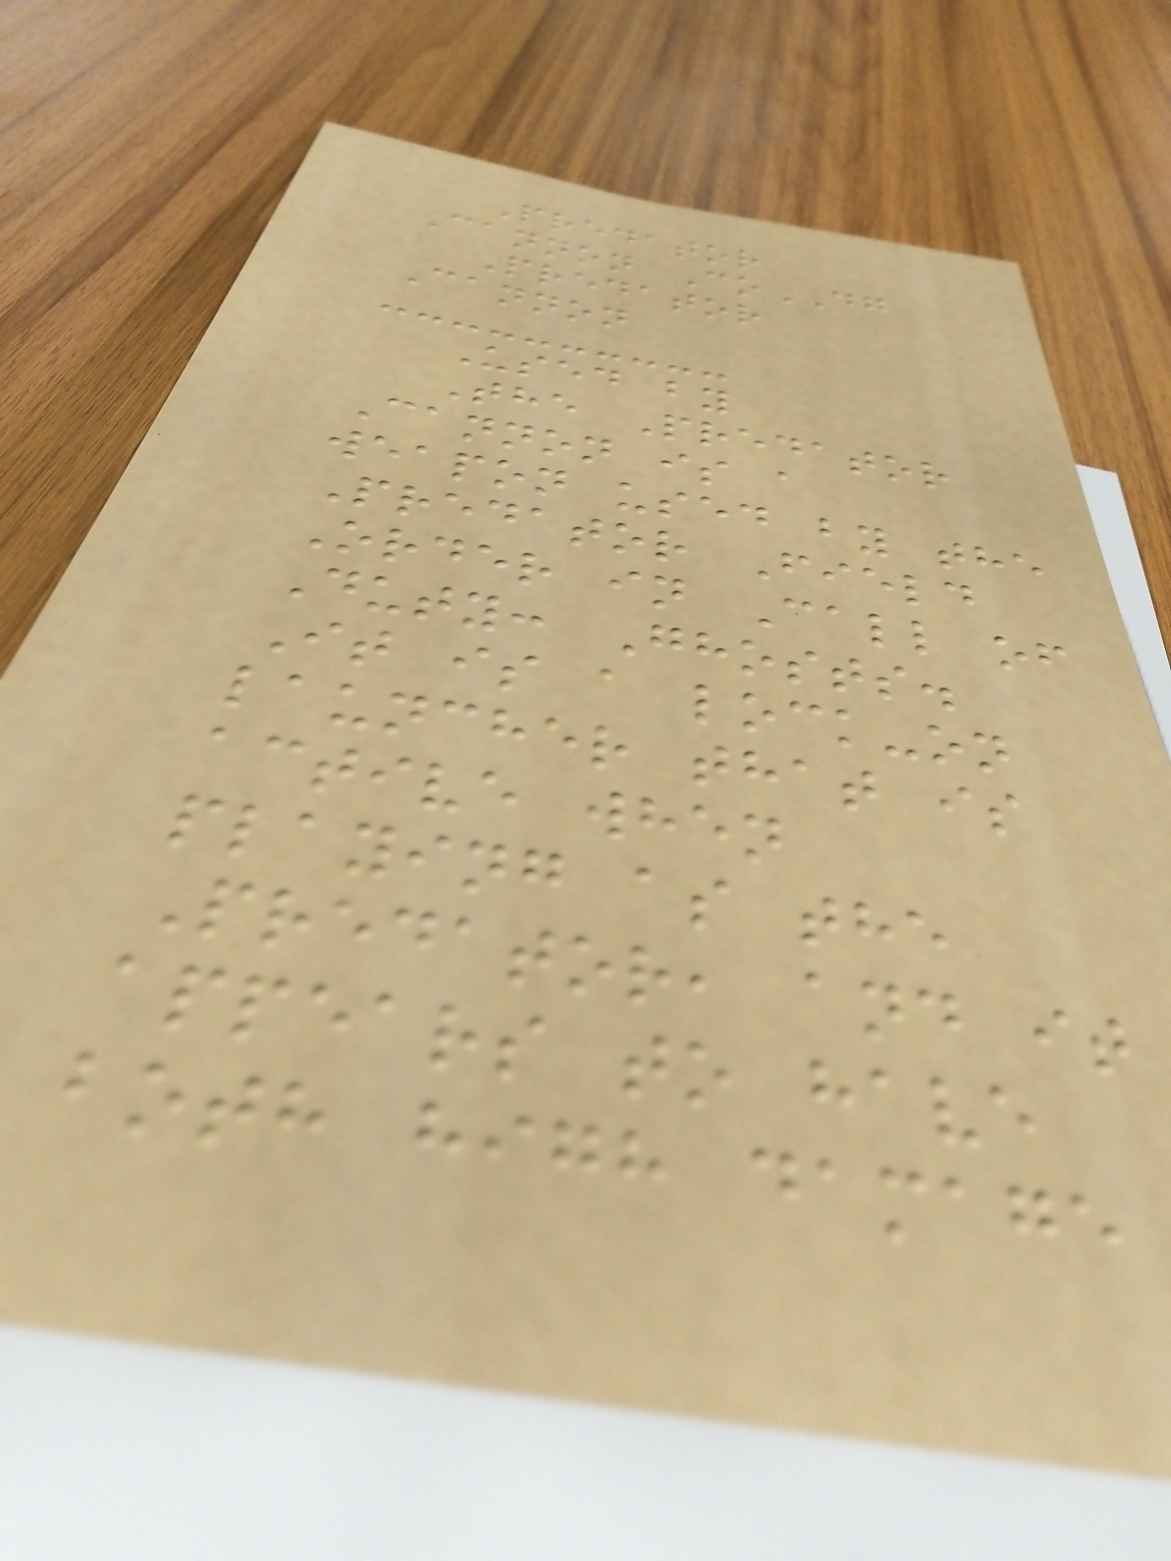Predator
Cannon CoDG
Predator
Cannon
Used by
The Predator
Cannon is a
weapon used by the
Predator Field
Order in Call of
Duty: Ghosts.
It is a lock-on
launcher that is
active when
playing as the
Predator, and it
appears to have
both high damage
